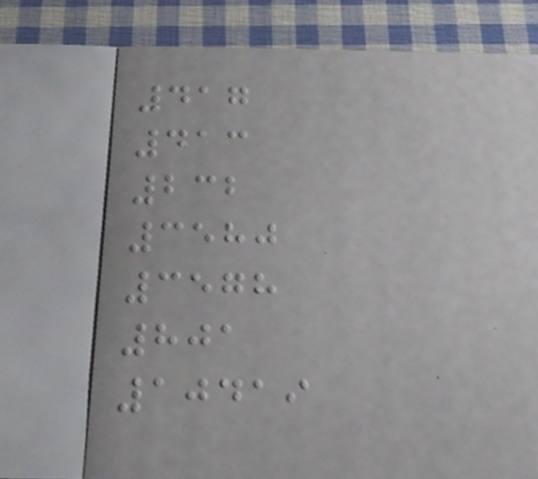417
413
232
3580
3578
801
10419
